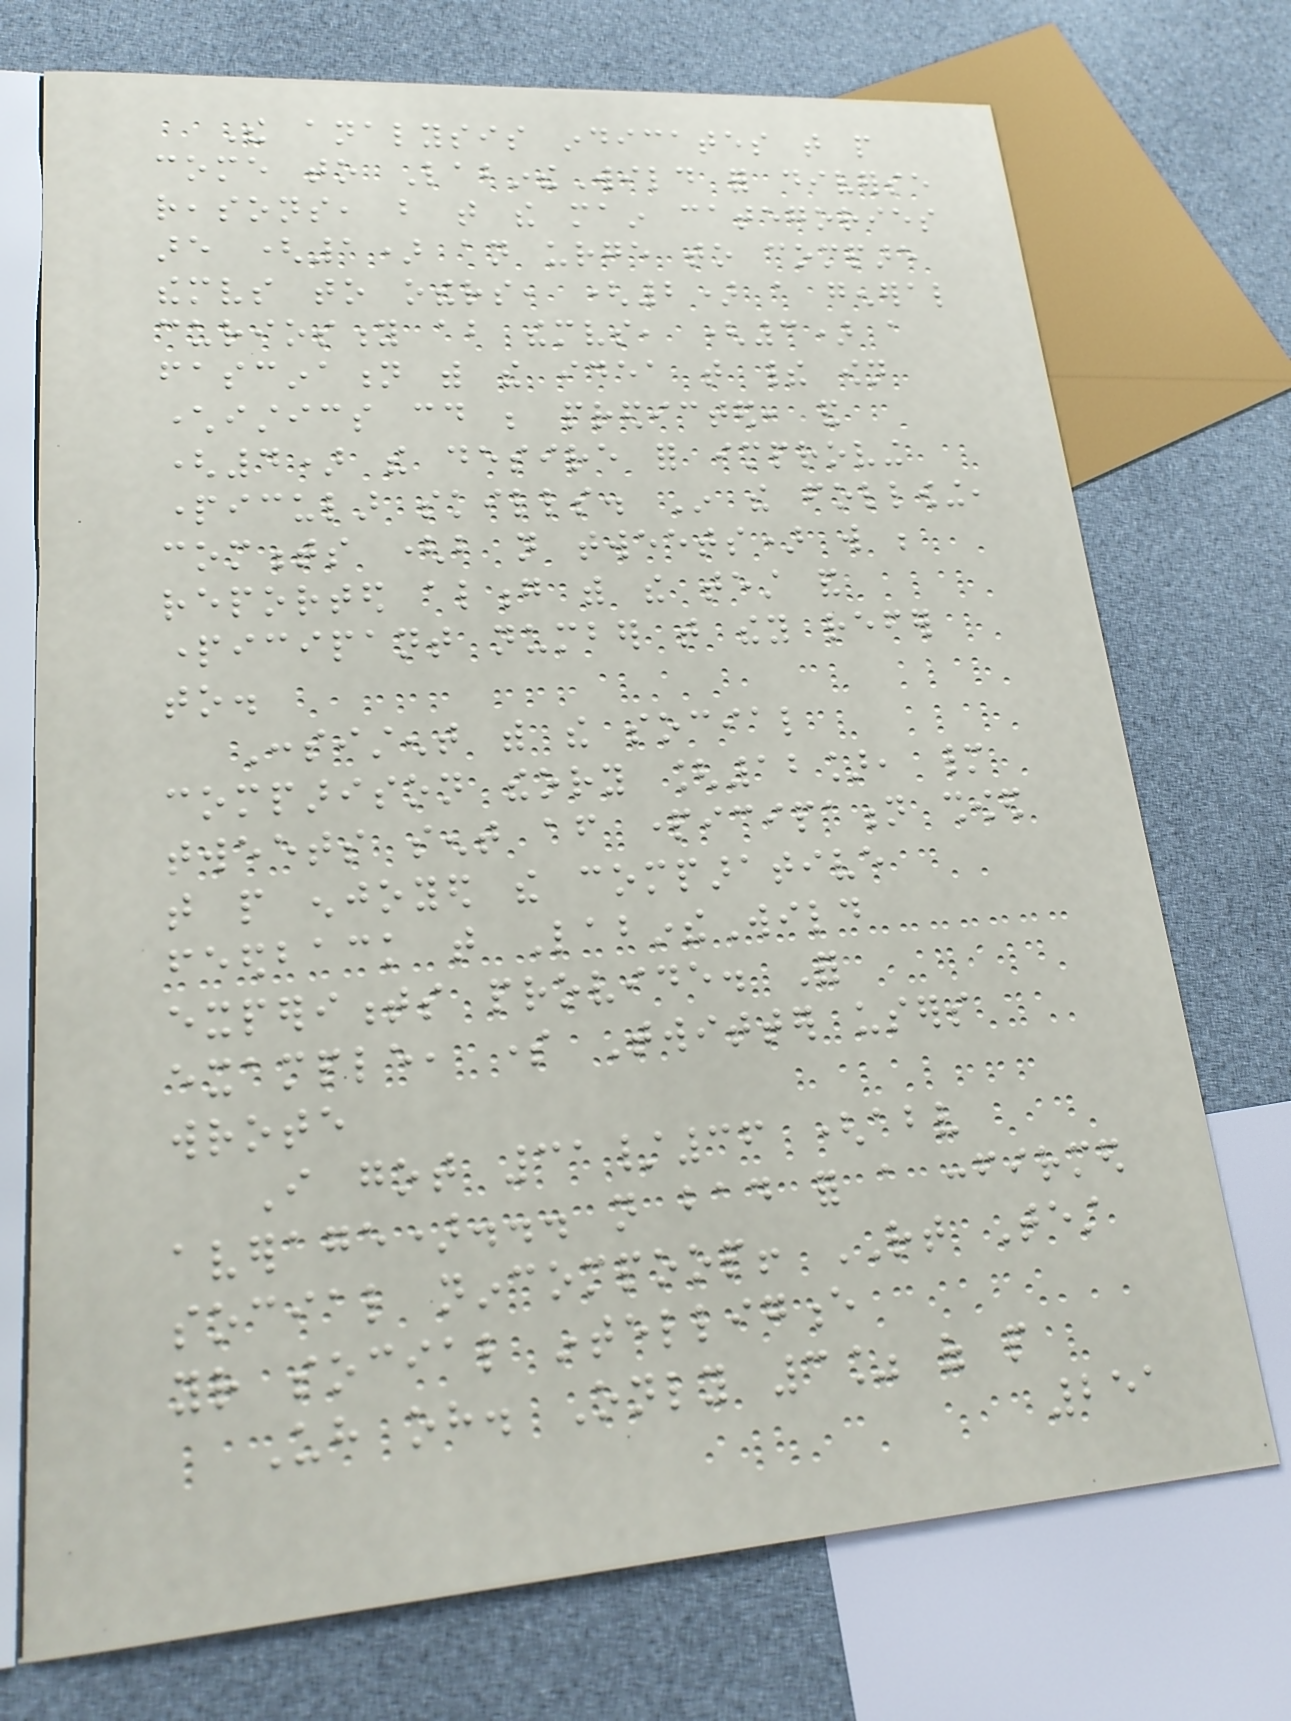The analysis indicates that people
come to LabintheWild for diverse
reasons, but that the main categories
are (1) an urge to compare
themselves to others, (2) a general
curiosity about themselves, (3) a
fascination with the idea that their own
characteristics could be predicted, and
(4) the desire for improving
particular skills. In the following,
comments (but not tweets) will be
reported along with the test and
participant number that they refer
to.
Consistent with the social
comparison theory [12], many
tweets sent after participation showed
that people enjoyed the comparative
feedback that LabintheWild
experiments provide. For
example, some Twitter users
wrote
I got 31/36 (above
average)... not bad for a confirmed
social nincompoop! RT Test
your social intelligence
Uh oh. Only 3% of people
251
